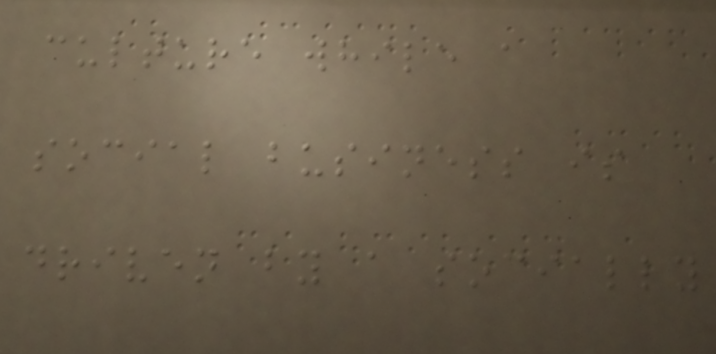culture while a
social business is
driven by a socially
